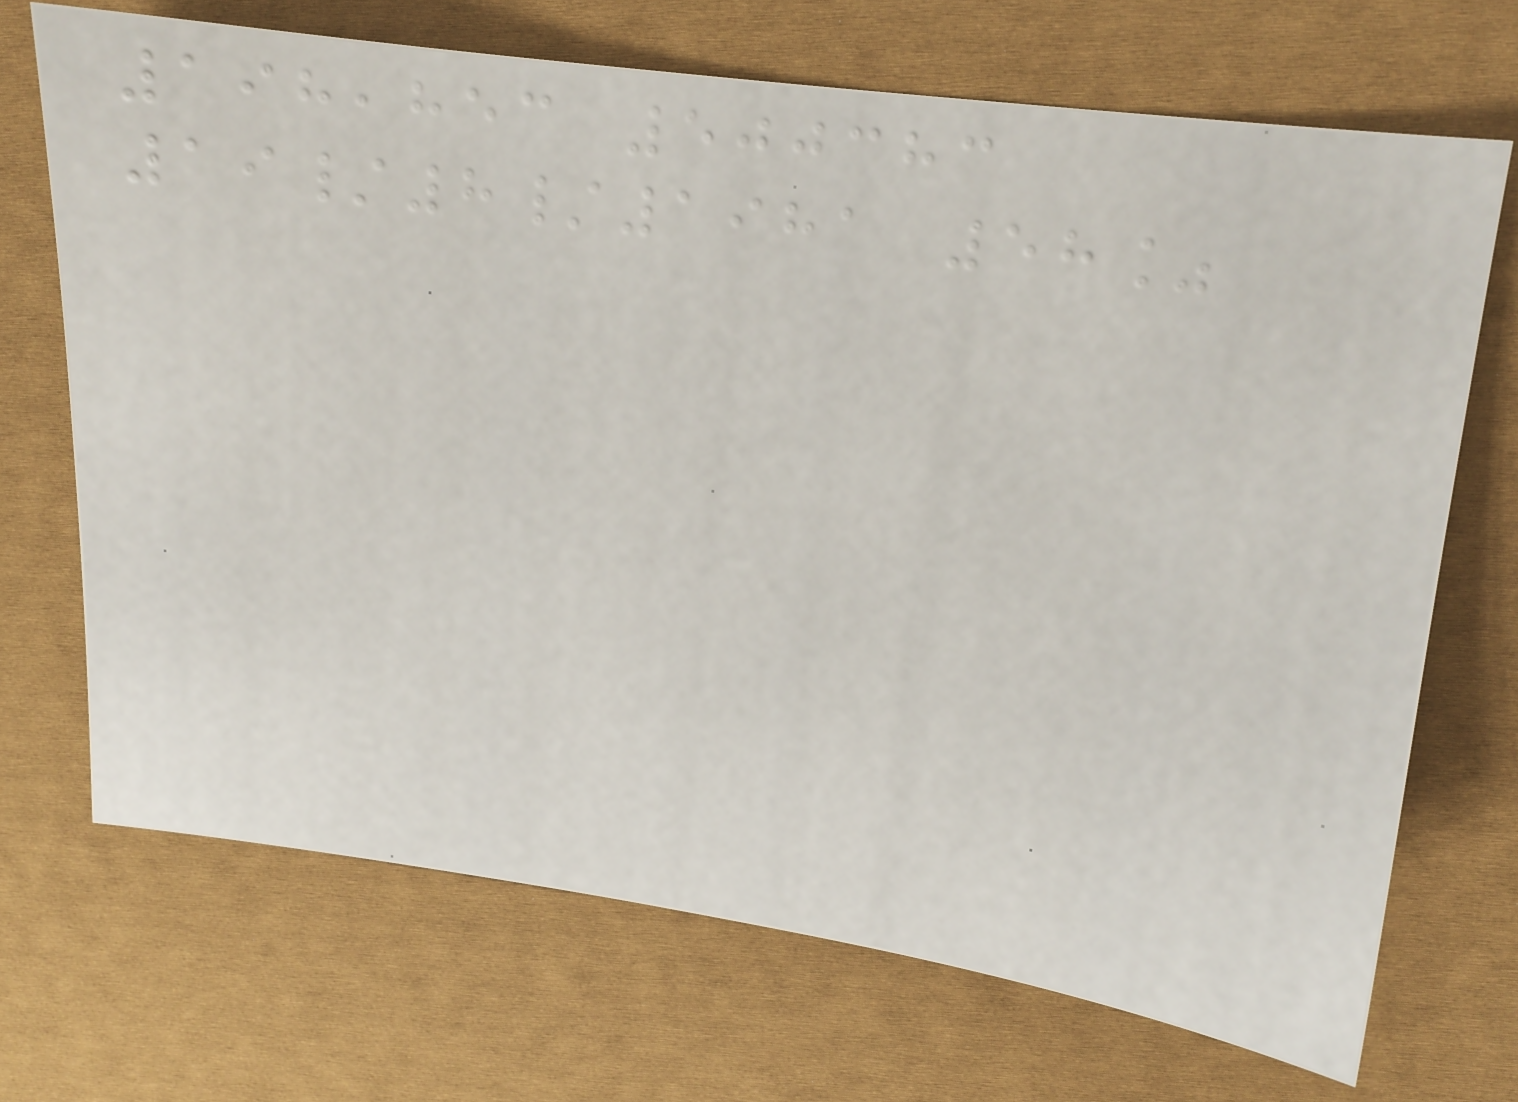198,853 500383
19/8/1981 58%
